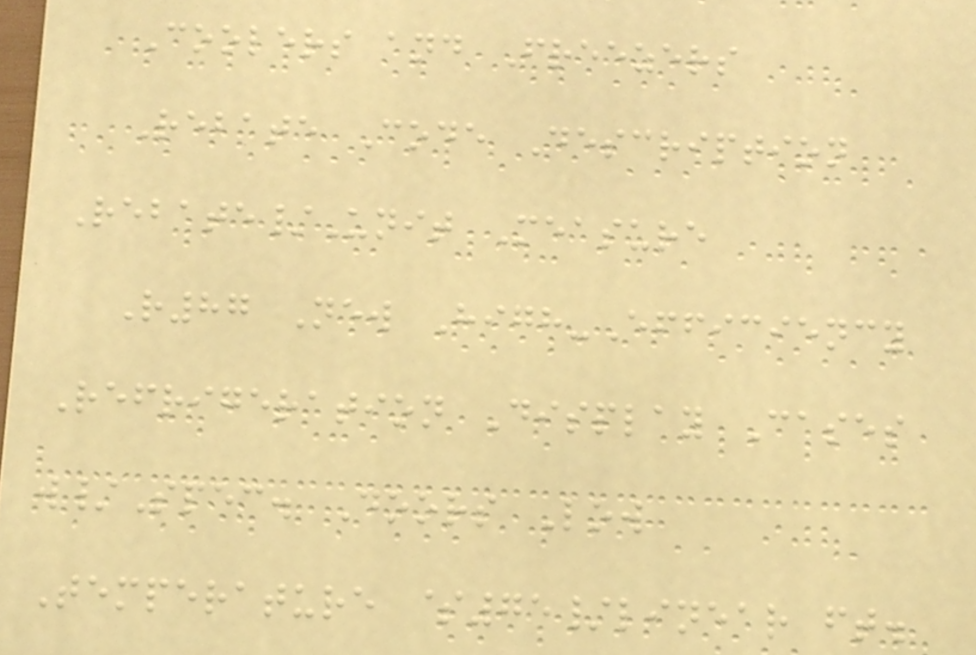Coolers and Freezers
Rebate Code Description
Rebate/Unit Measure
R87 New High-Efficiency
Refrigeration Display Cases
w/Spec. Doors Low
Temperature $75/linear ft.
